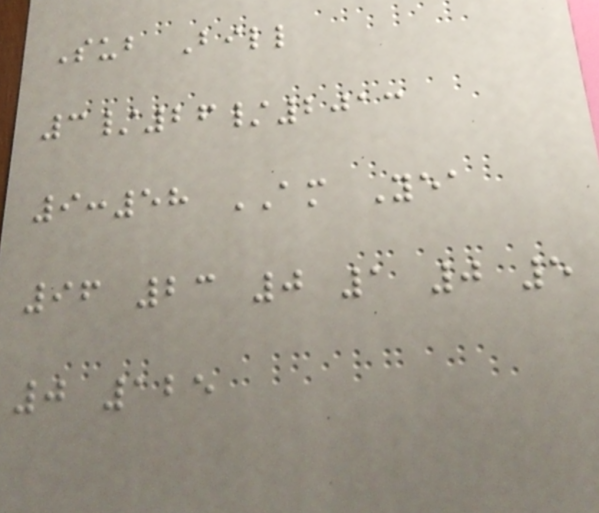Sub Bill
3/26/2013
9:58 AM Yea
96 23 0 1 0 5
0 125
